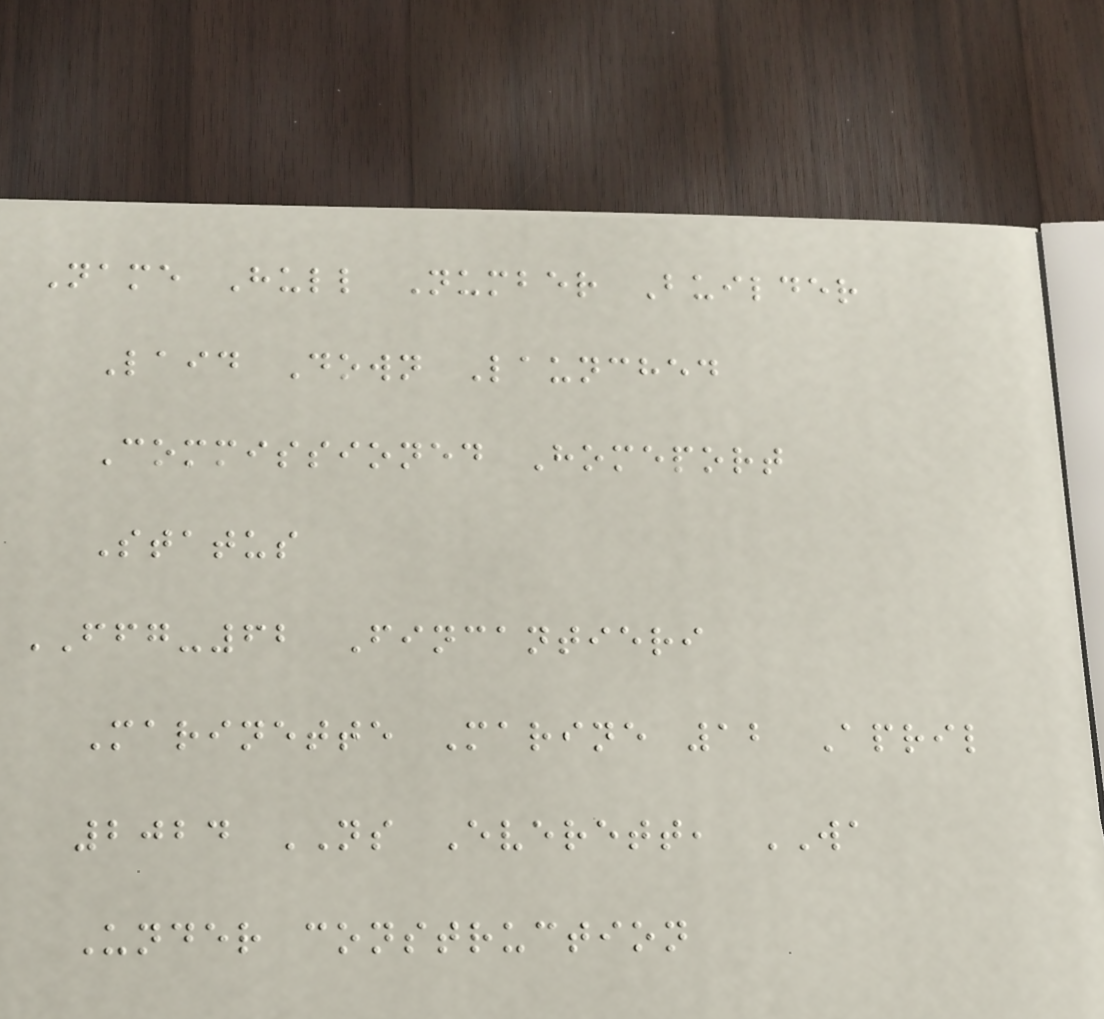Name Hull Number Builder
Laid Down Launched
Commissioned Homeport
Status
FFG-62 Fincantieri
Marinette Marine 12 April
2024 NS Everett, WA
Under construction
